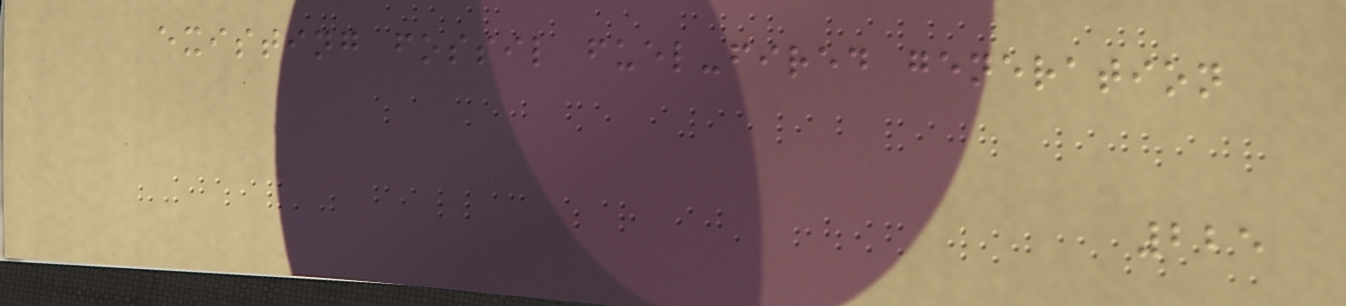existing fossil fuel-fired generation
225
